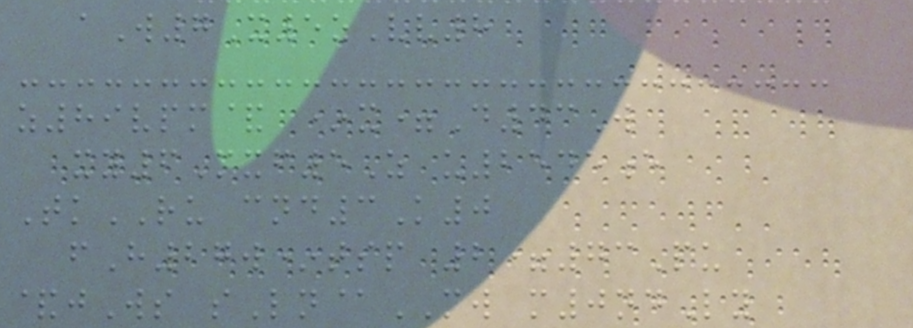aW7X5zVv8
z89vpm& *x=D43W
xy6Mxf5Z u2545e
TkRU cnd3K0
fH27w*tsp 2=73Pu
&jWs sLn@MW m0ndLy
